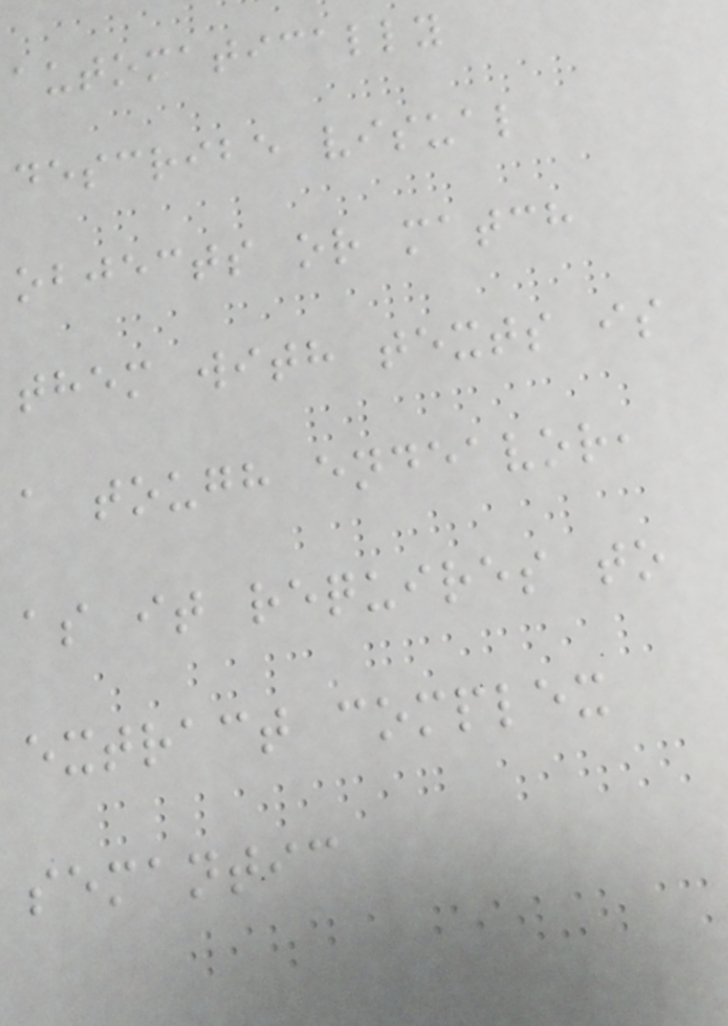automatically
describe visual
objects or match
them with texts is
a tough endeavor,
as it requires to
extract complex
semantic
